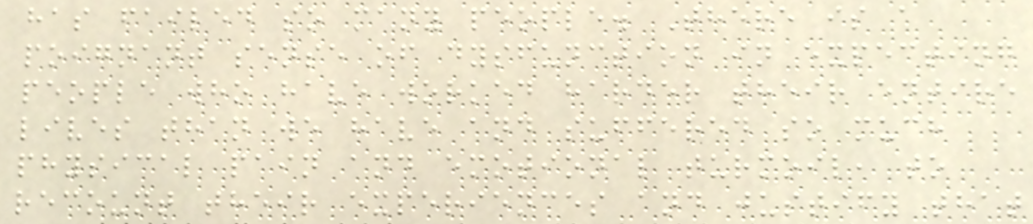has failed so many people. There is a
poignant sense of dysfunction in expecting
people who have worked harder their entire
lives than we have and suffered so much
physical pain and emotional turmoil, to
recount their experiences and justify that
